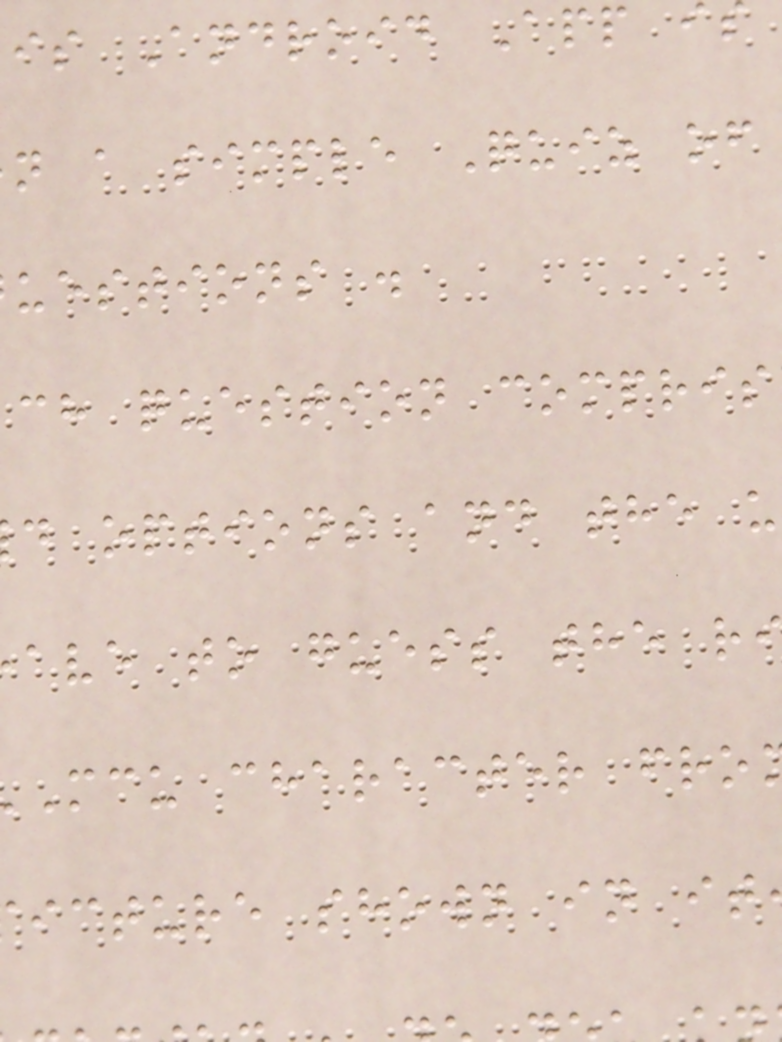is Android App i
n a simple Quiz of
uestions .
ch question compris
d options and the u
ave to guess the r
mcu character fro
icture shown in it
